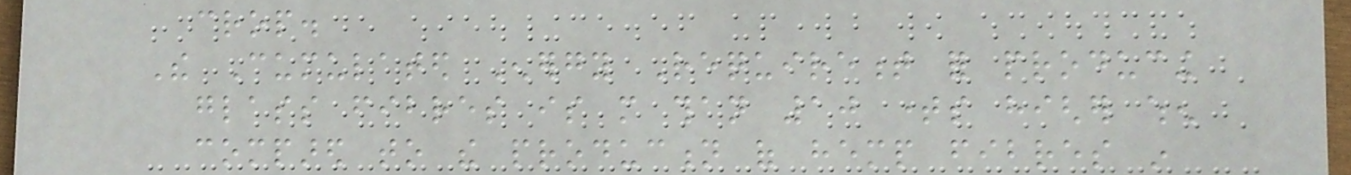crop.
The Cumulated Energy Requirement for producing
glass fibres is more than 10 times higher when
compared to the production of hemp fibres in
